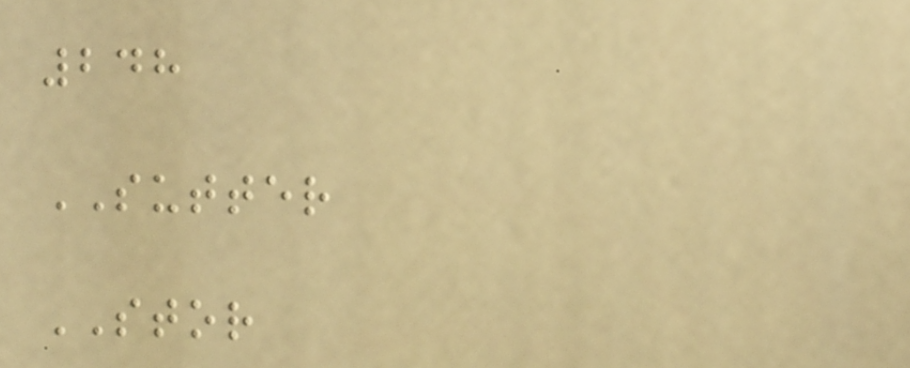248
SUTTER
STOR
